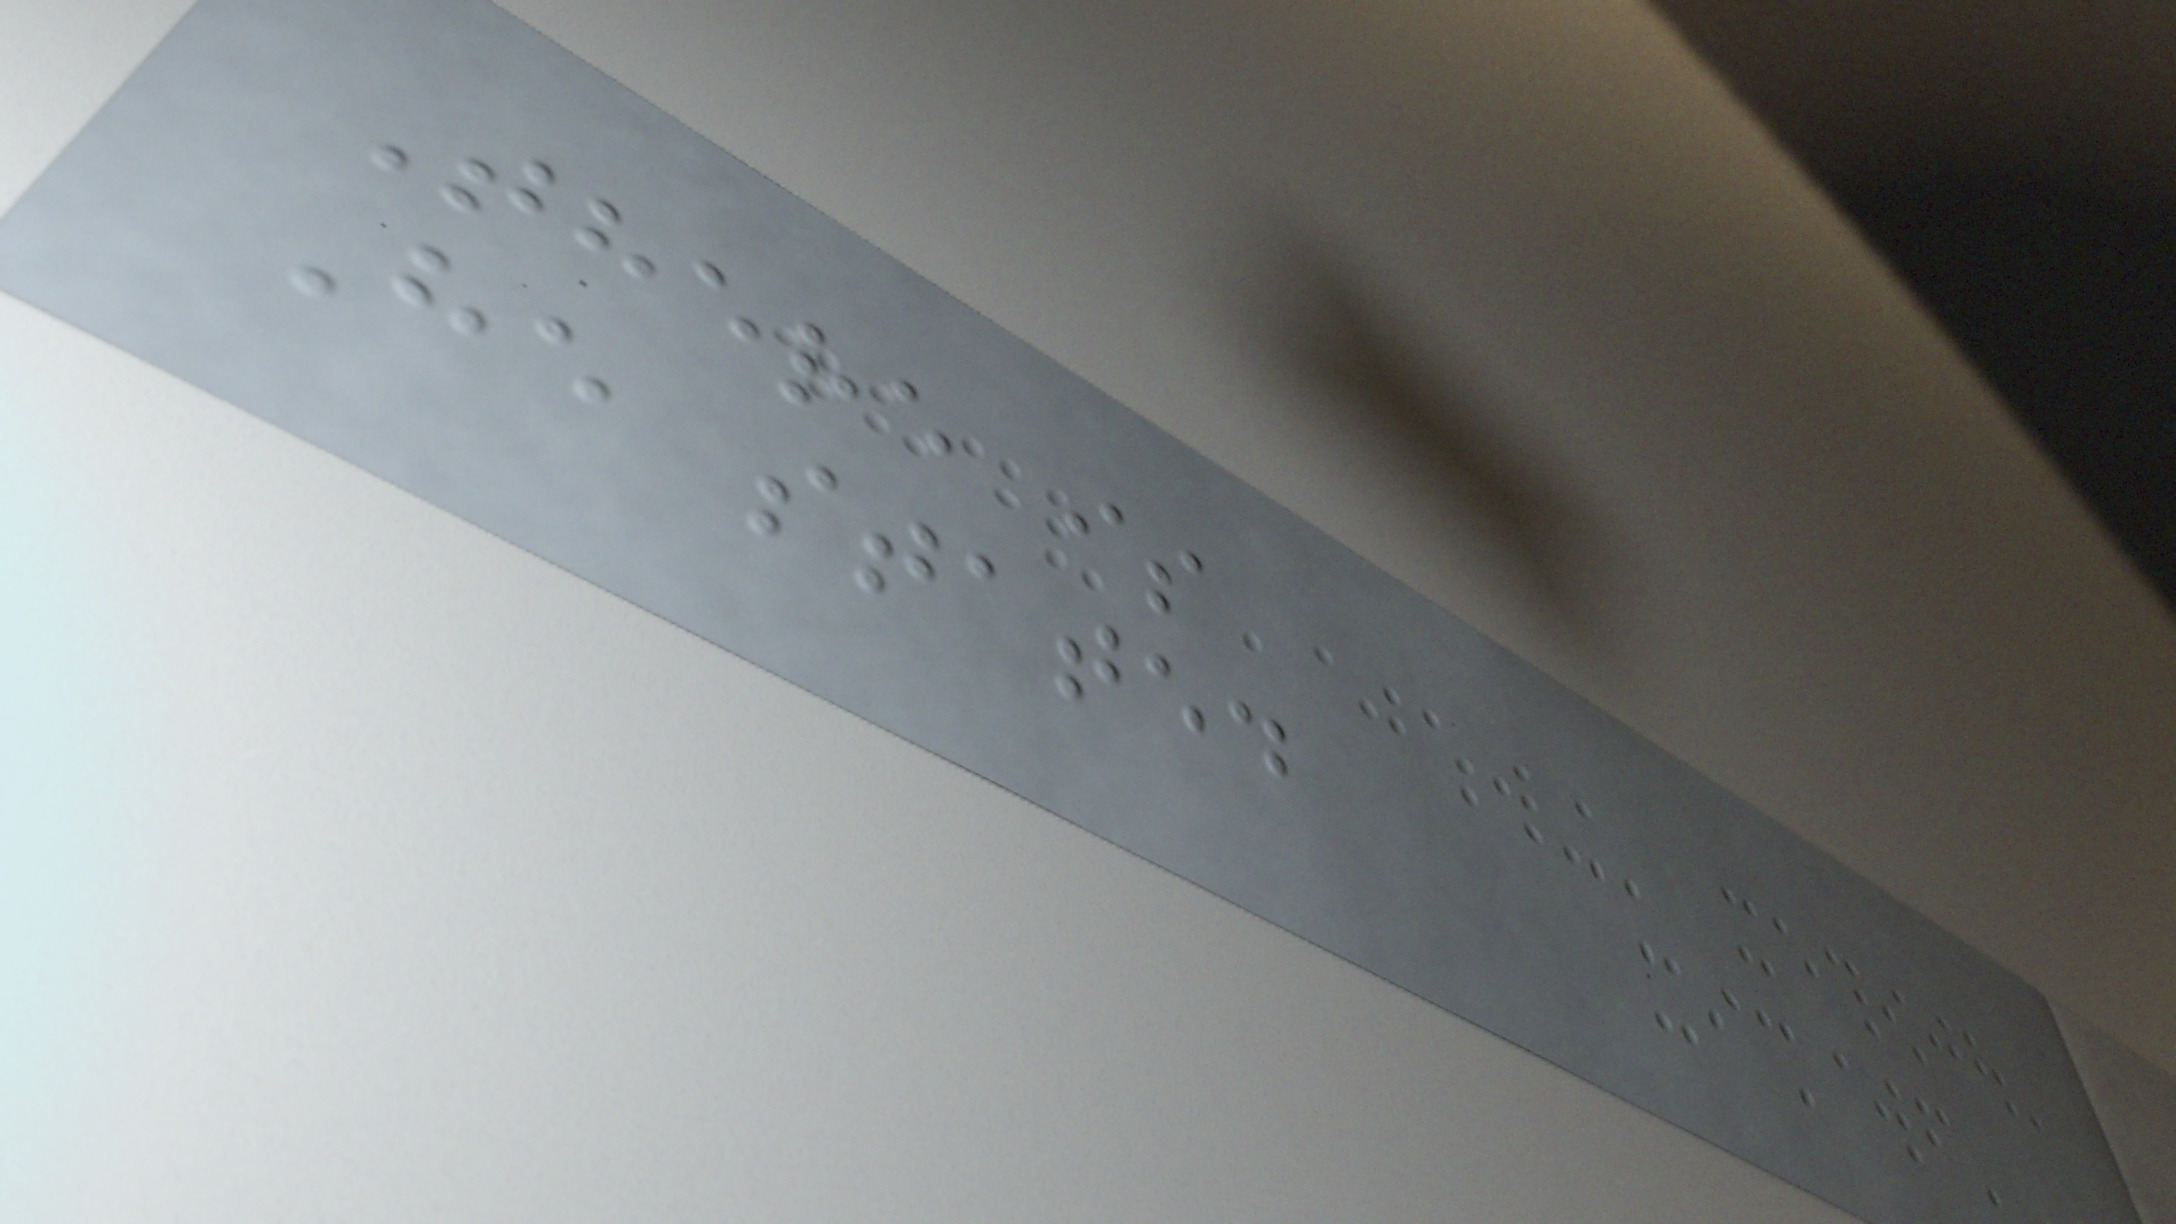There is
He stated
